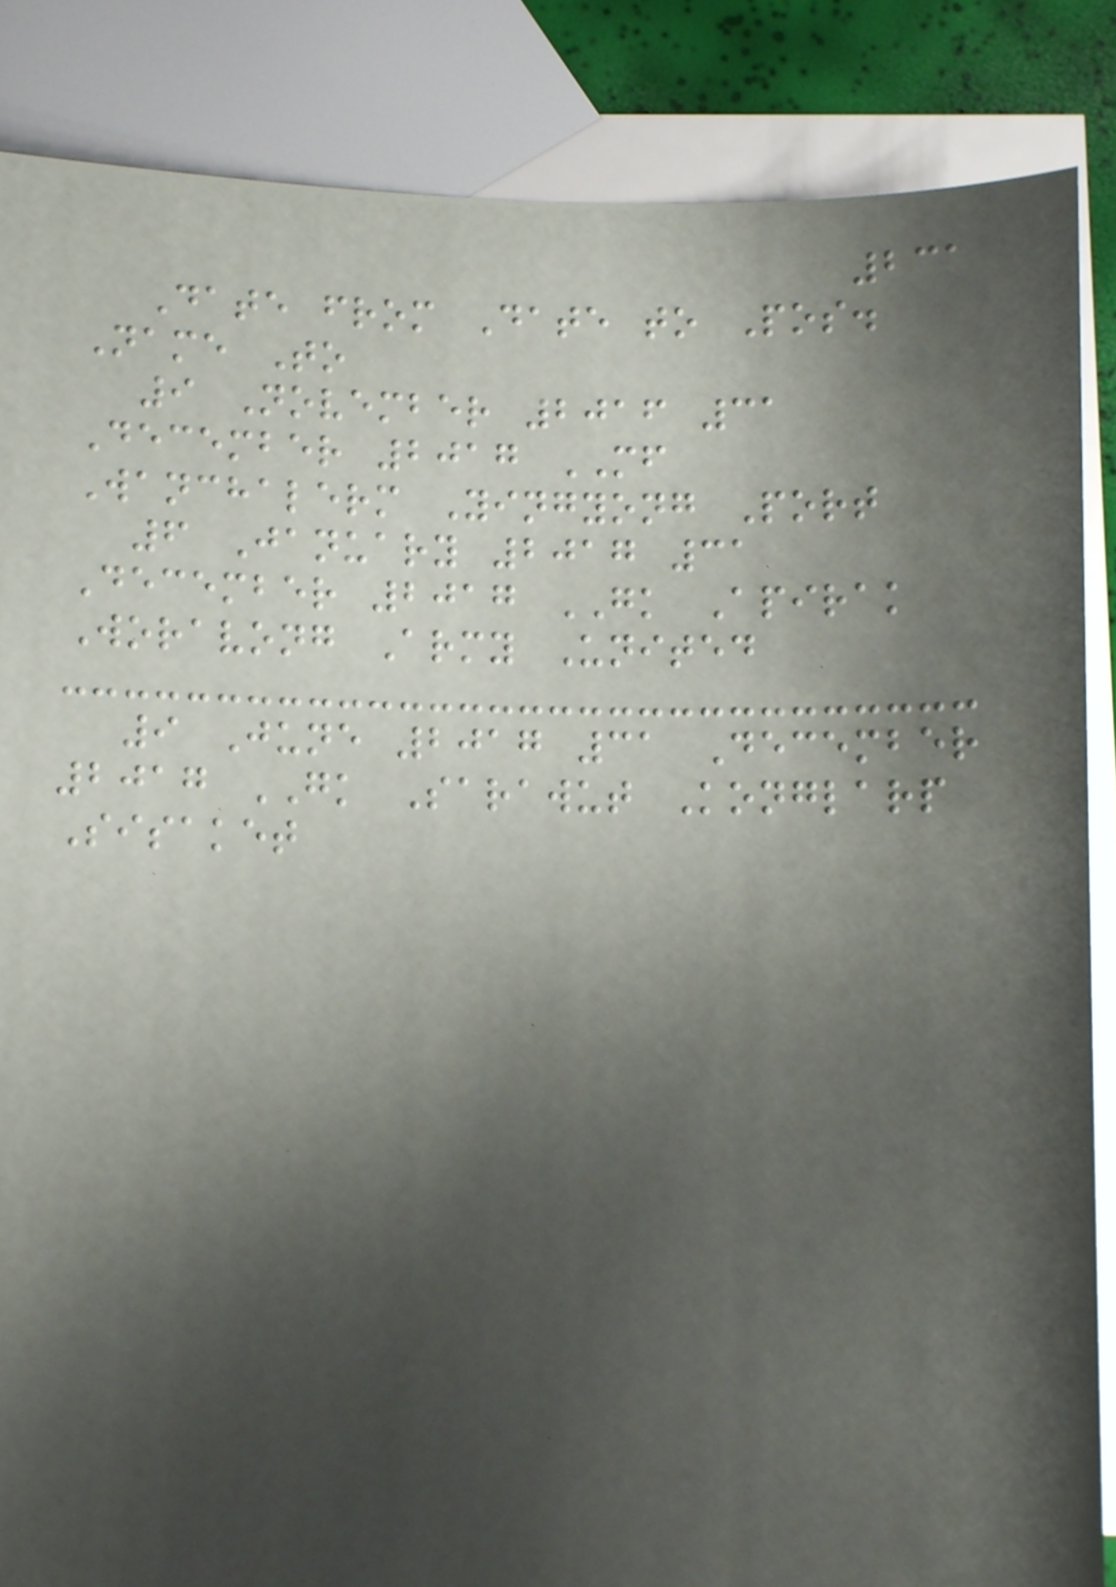231
Date from Date to Pos.
Name To
9 November 2016 31
December 2017 MF
Wanchalerm Yingyong Port
6 January 2017 31
December 2017 GK Apirak
Woravong Army United
9 June 2017 31 December
2017 GK Sarawut Konglarp
Sisaket
